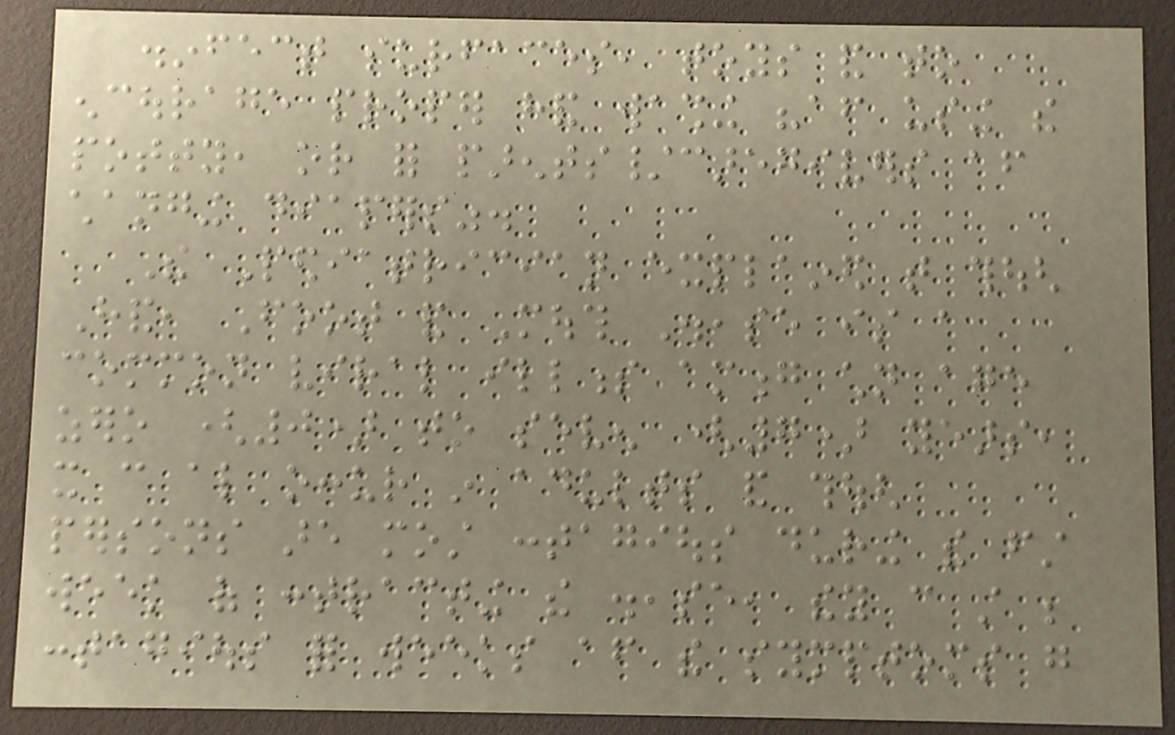disinfect surfaces, toys and to
encourage proper hand washing "after using the
potty, or for parents/caregivers after
changing diapers".
The Pediatrician explained that though
Hand, Foot and Mouth Disease is a
common viral illness among children age
zero (0) to seven (7) years,
it can also occur in adults and though
persons are most contagious during the first
week of contracting the disease, they can still be
contagious for weeks after the symptoms go
